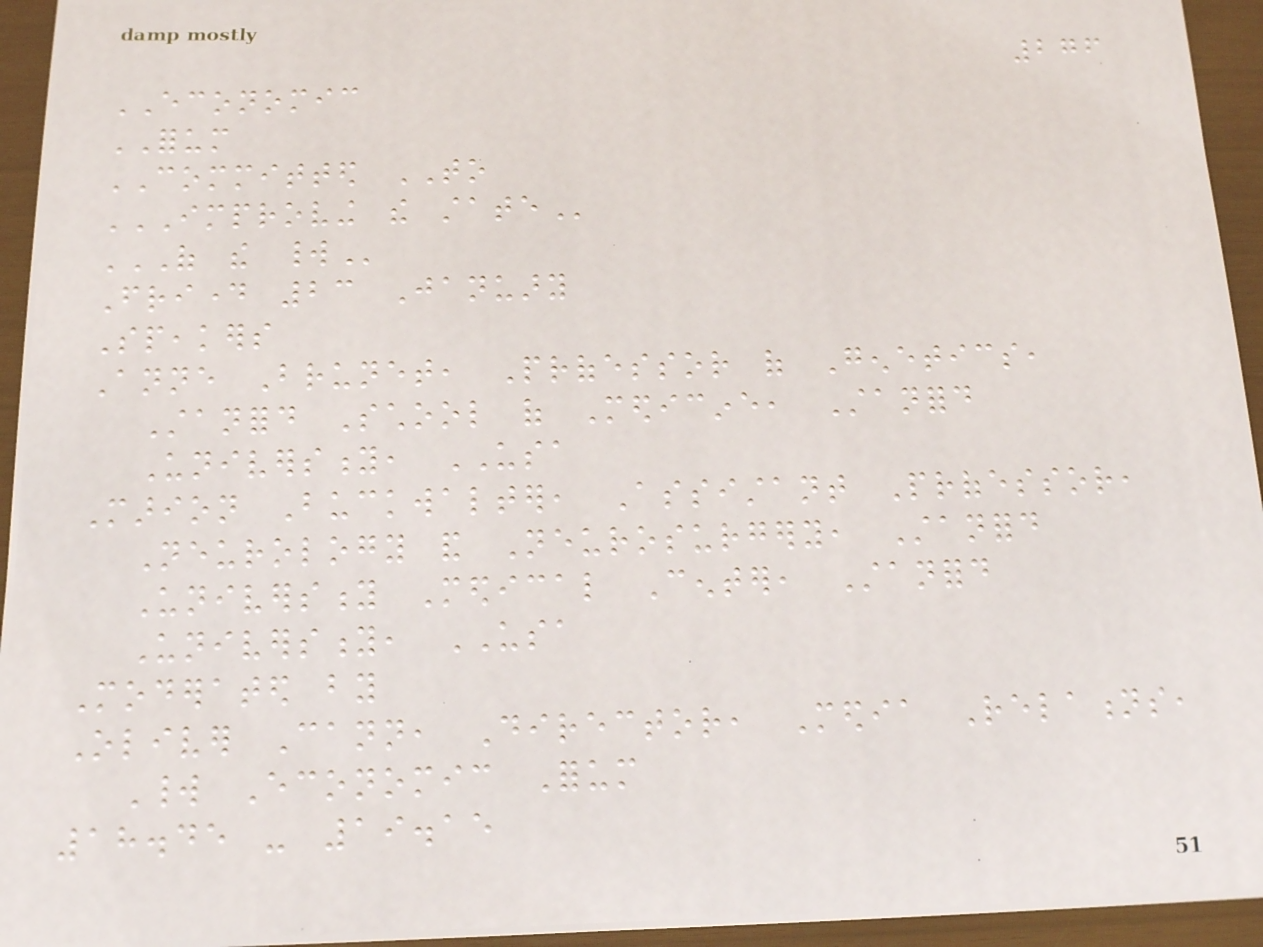276
ECONOMIC
FORUM
COMMITTED TO
IMPROVING THE STATE
OF THE WORLD
Friday 23 January
Speakers
Anne Brunet, Professor of Genetics,
Stanford School of Medicine, Stanford
University, USA
Marion Buckwalter, Assistant Professor,
Neurology and Neurosurgery, Stanford
University Medical Center, Stanford
University, USA
Moderated by
Oliver Cann, Director, Media Relations,
World Economic Forum
18.45 - 19.15
